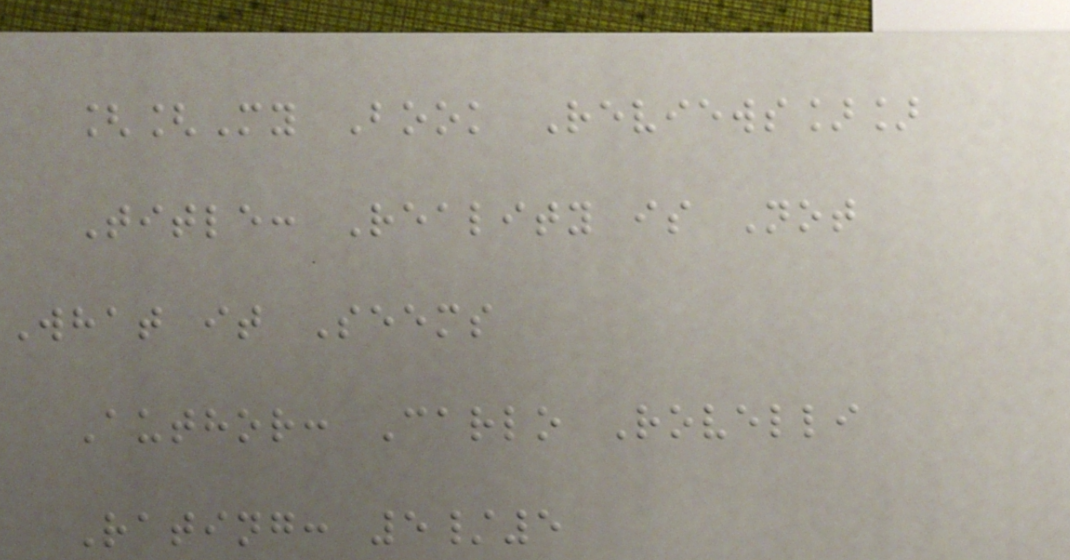[[My Book Reviews]]
Title: Reality is Not
What it Seems
Author: Carlo Rovelli
Rating: 5/5
